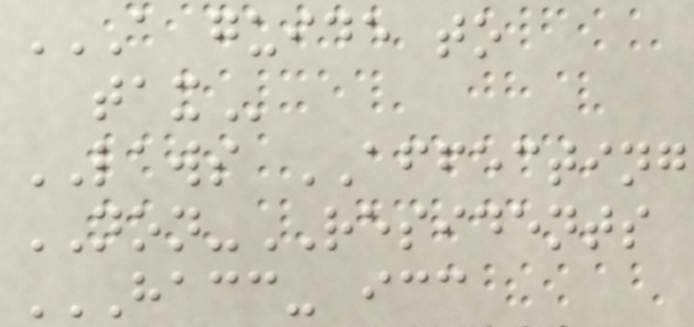A GUIDE TO
TAX
LAWS AFFECTING
NON-RESIDENTS
HACC- ICC
